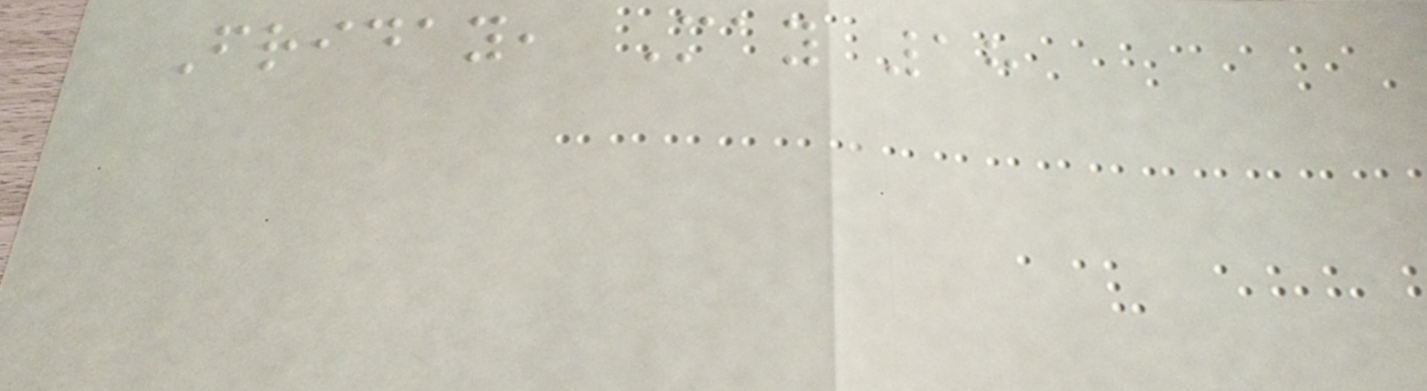Friday, May 18
